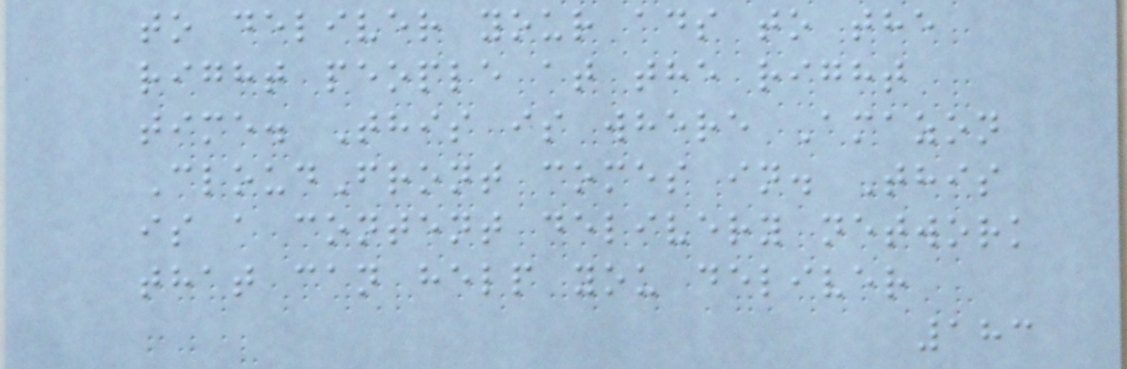to deliver your ads to the
right people at the right
time. This is where Amazon
CloudFront comes in. This
is a content delivery network
that can help you deliver
183
